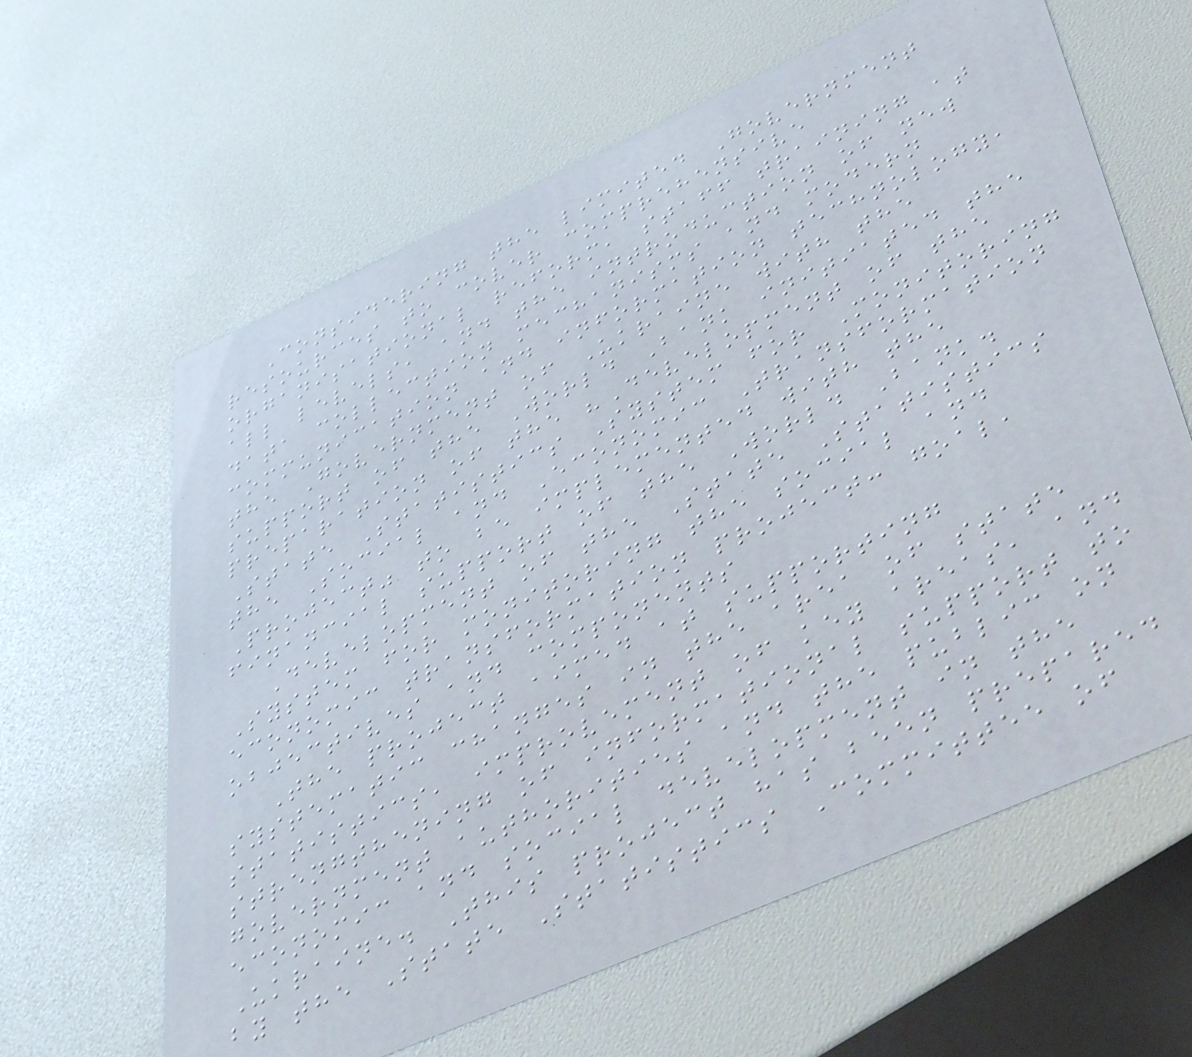Considering the limited Government
resources to cover comprehensive
organisational reform, staff training at
all levels, and the introduction of new
data collection mechanisms and modern
communication and information technology,
the Government of Ukraine with the
support of the World Bank initiated the
preparation of the "Development of the
State Statistics System for Monitoring
the Social and Economic Transformation
Project" to be implemented with the
financial support of the World Bank.
Development of the State Statistics
System for monitoring the social and
economic transformation project: goal,
objectives and components
The project aimed at supporting
systematic changes in the area of state
statistics, improvement of key areas, and
strengthening of informational support to
government authorities and the public on
economic and social development in the
Ukraine. This project has been prepared
by the State Statistics Committee of
